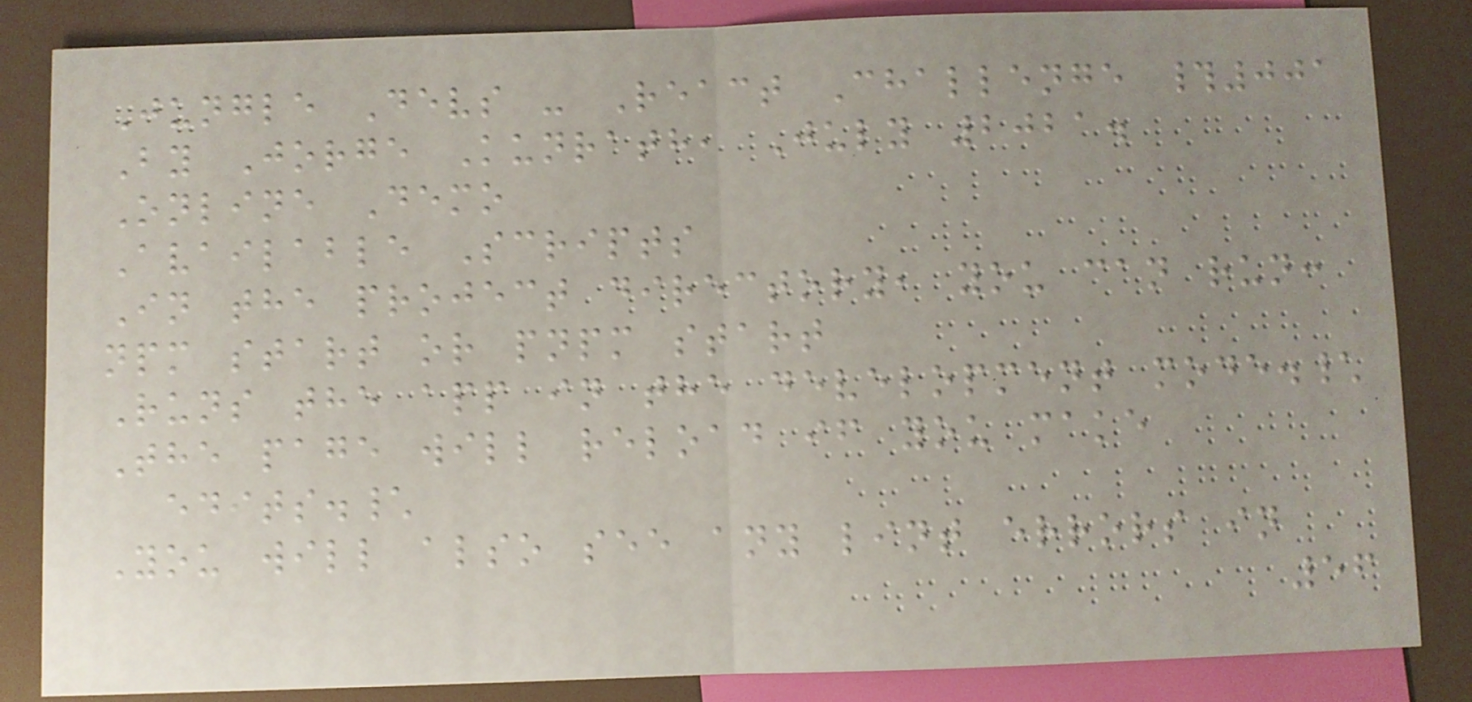Jungle Devs - React Challenge #001
By Jorge Kunrath, July 2021.
Online Demo
Available Scripts
In the project directory, you can run:
npm start or pnpm start
Runs the app in the development mode.\
The page will reload if you make
edits.\
You will also see any lint errors in
56
